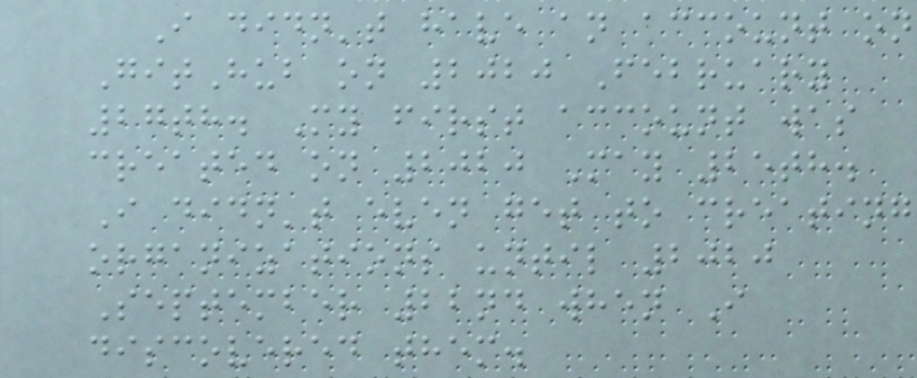I didn't have an account on
GitHub on 2020 February
27th. My first account was
created on 2020 May 25th.
I didn't even get to creating
organizations until 2020
September 22nd when I
discovered them.
